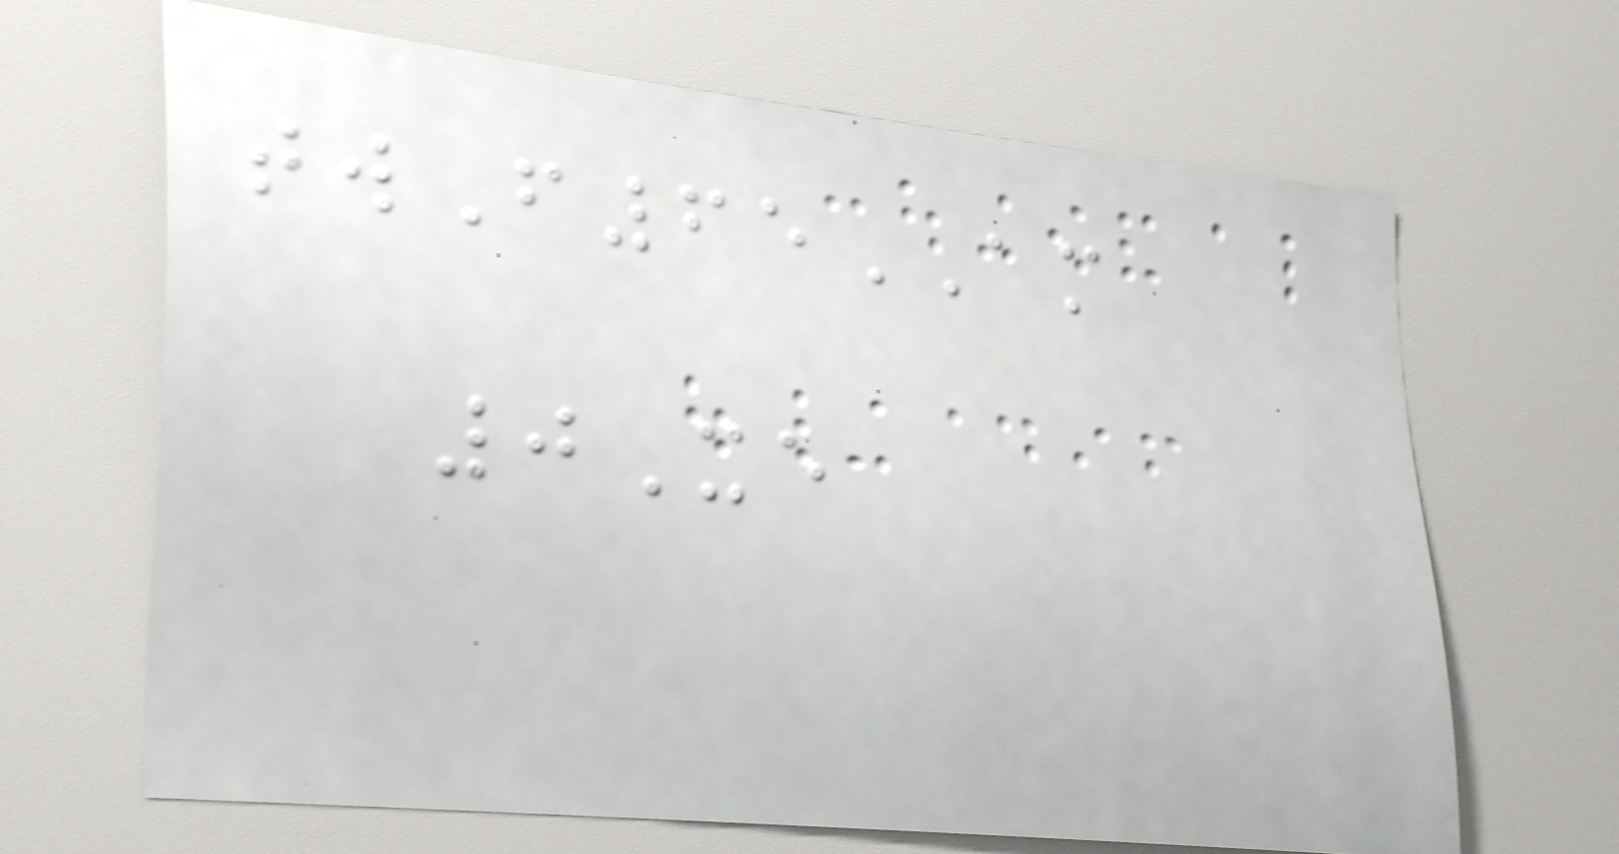twF65AM
0Xe
